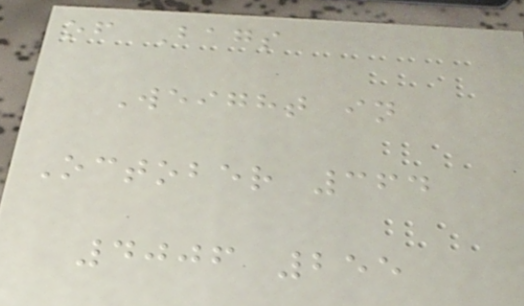of Bags
Weight in
October 364
4006 255
